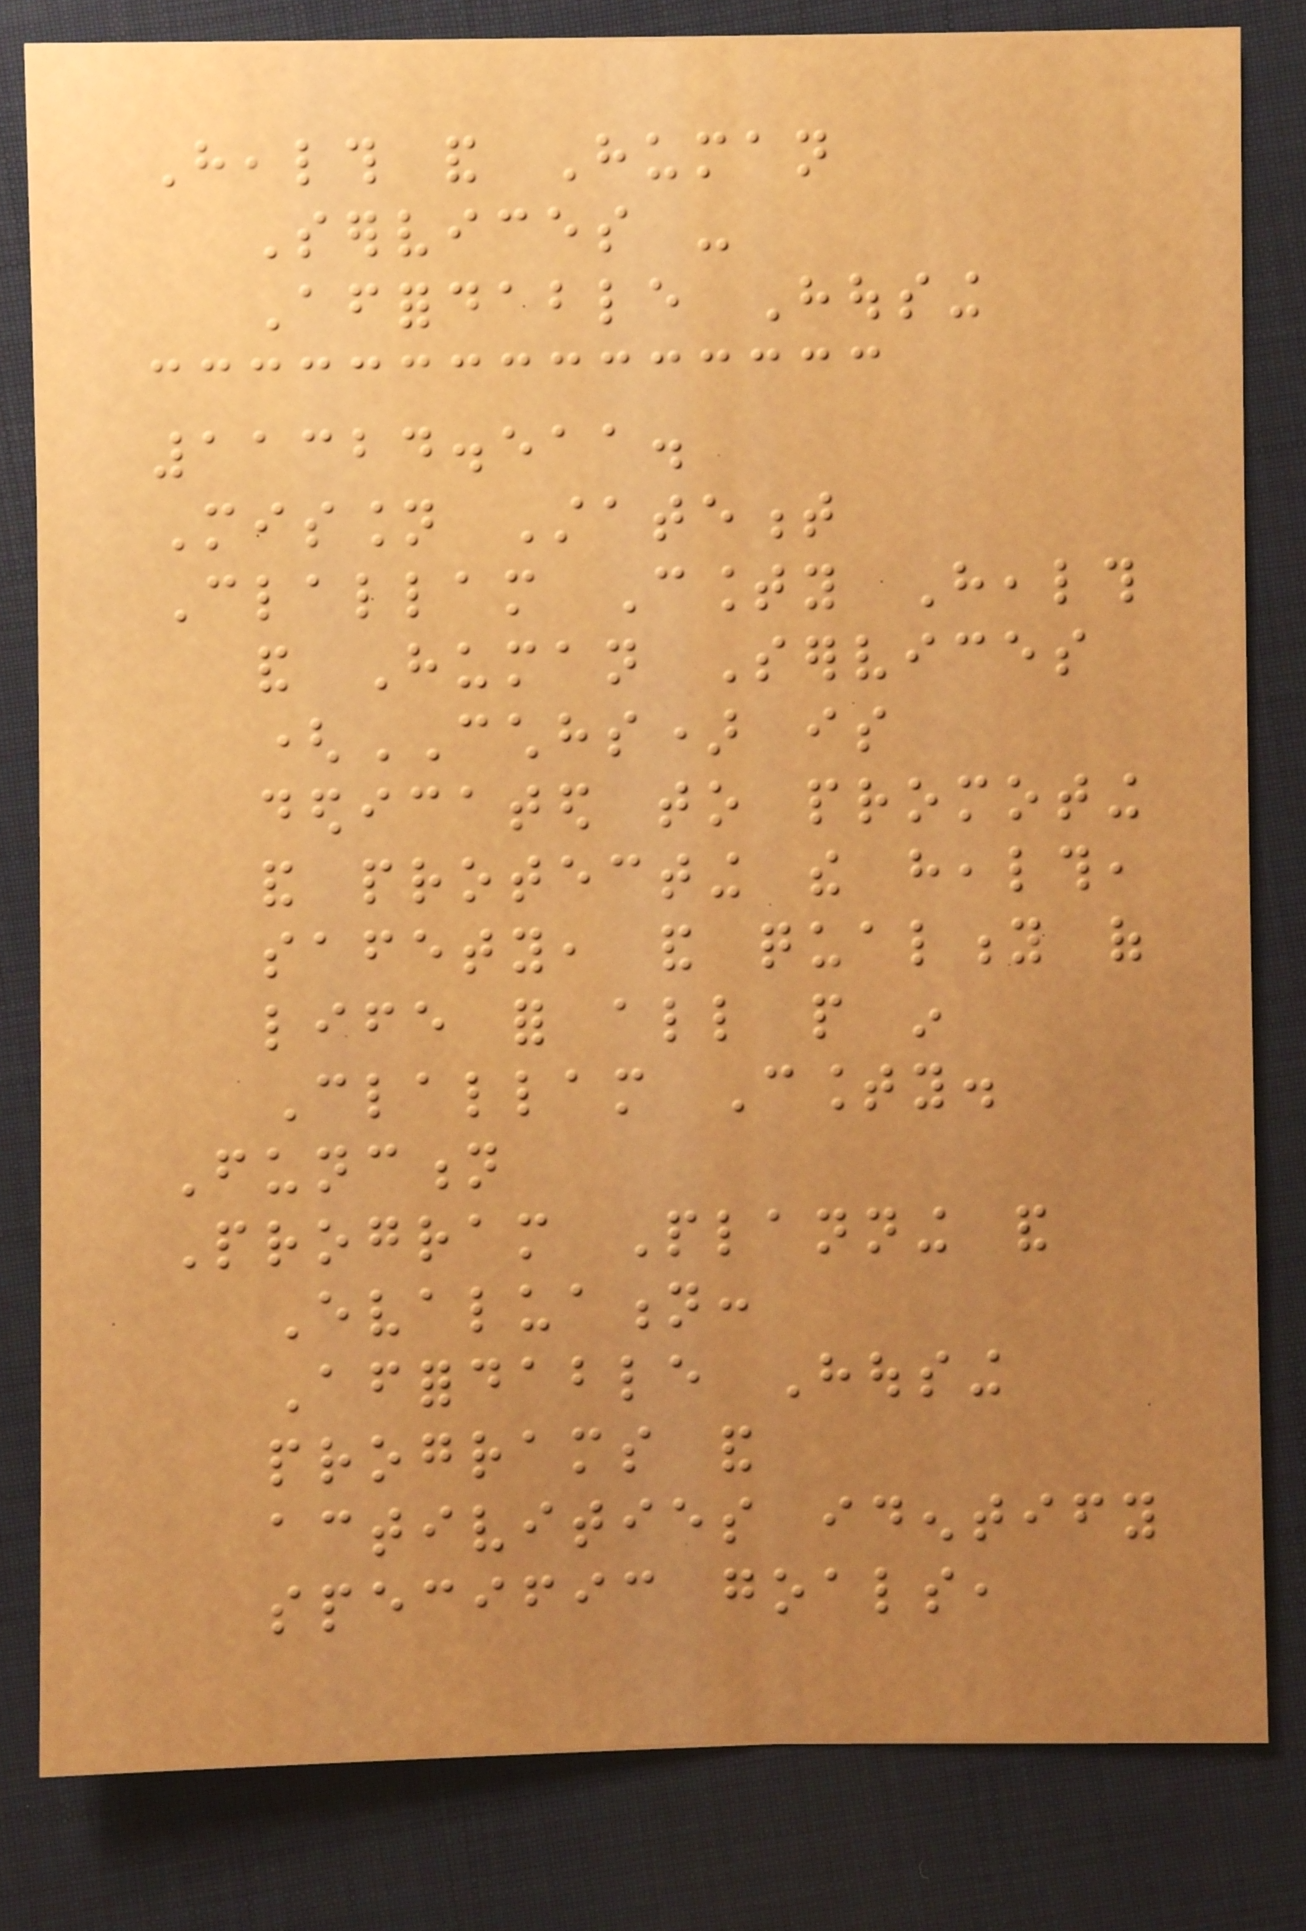Health and Human
Services -
Affordable Housing
11324.511.
Mission Statement
Clallam County Health
and Human Services
(CCHHS) is
dedicated to promoting
and protecting the health,
safety, and quality of
life for all people in
Clallam County.
Function
Program Planning and
Evaluation:
Affordable Housing
programs and
activities identify
specific goals,
